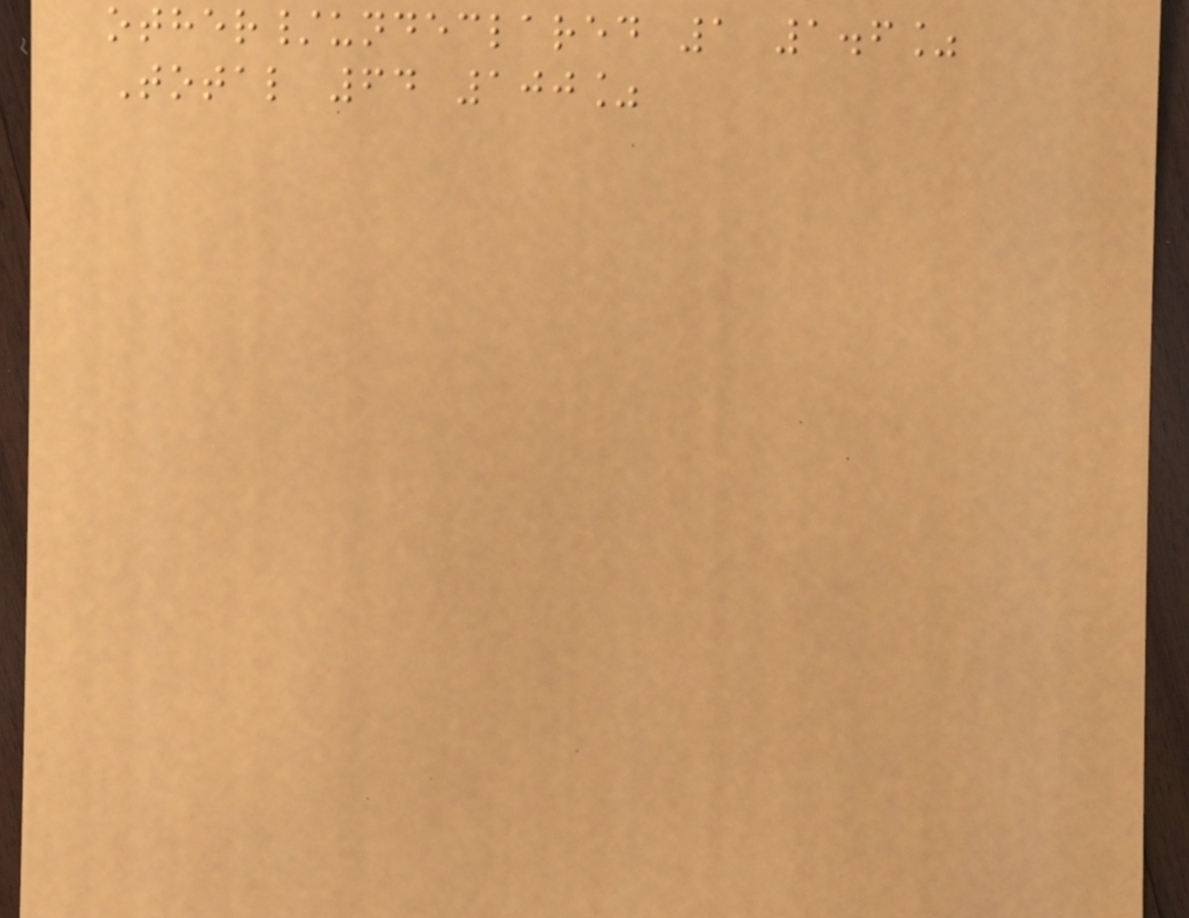other/undeclared 1 1.6%
Total 64 100%
